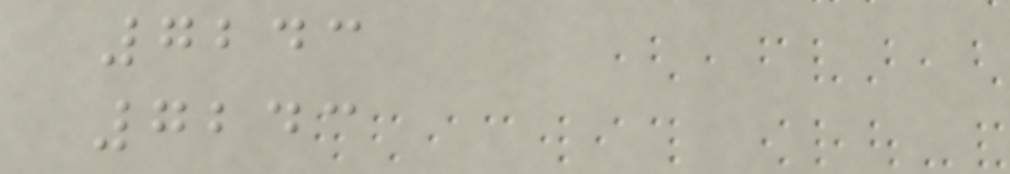7243
7243
